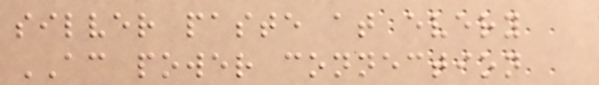silver paste at every
AC power connection
